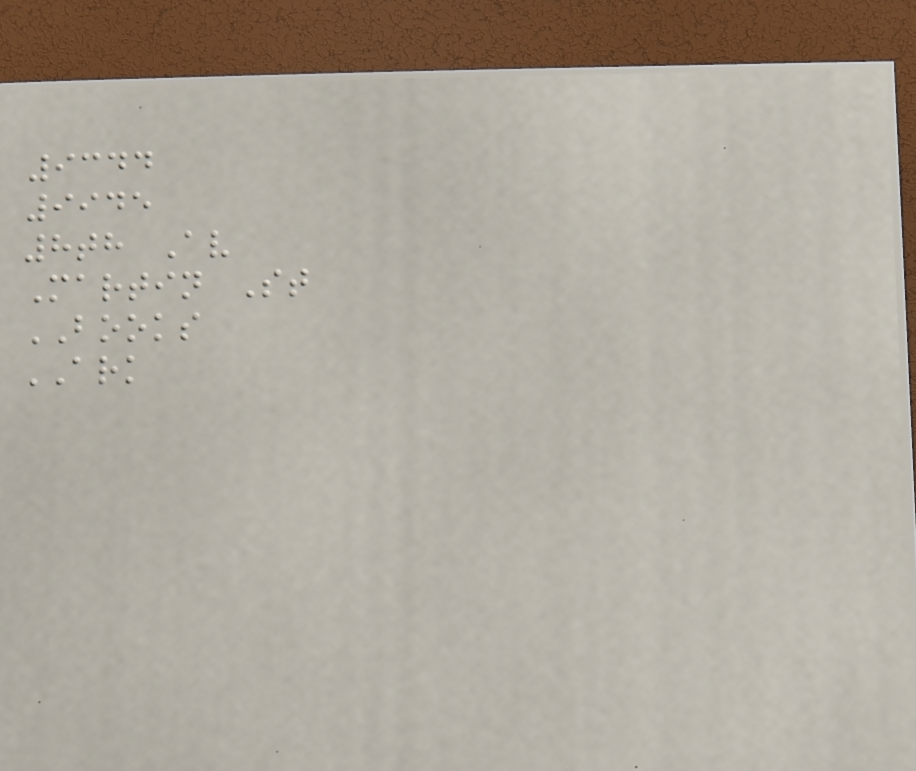9344
9945
8th Av
Martin St
BOOKS
ARK
